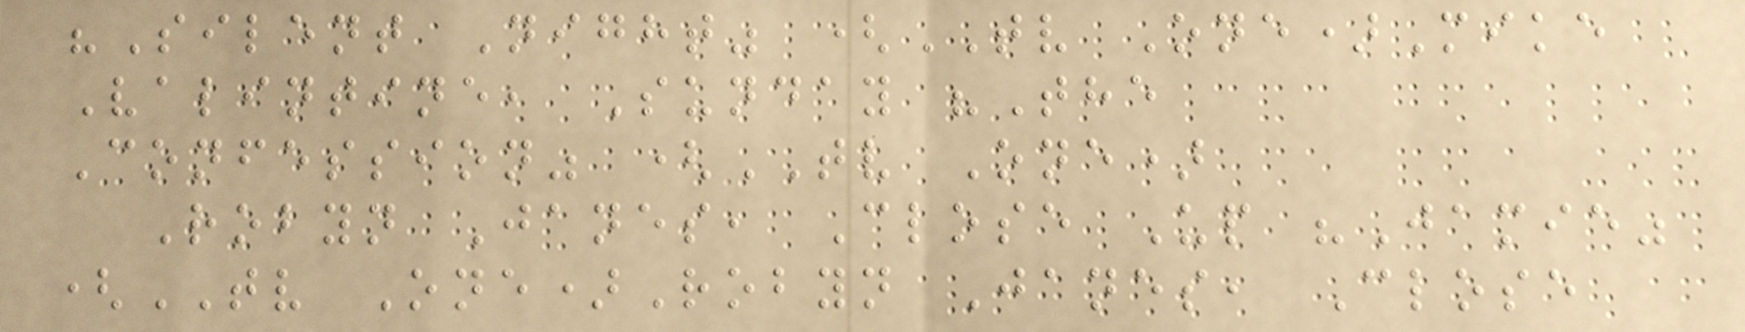"Silent Night" (TV One)Mike
Valintine, Sunday "The
Confession" (TV One)
Robyn Janes, Close Up "Jamie"
(TV One)Robyn Janes, Close
